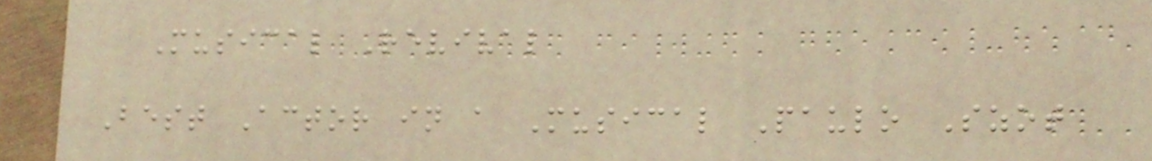Musical Revival
Best Actor in a Musical Paulo Szot
